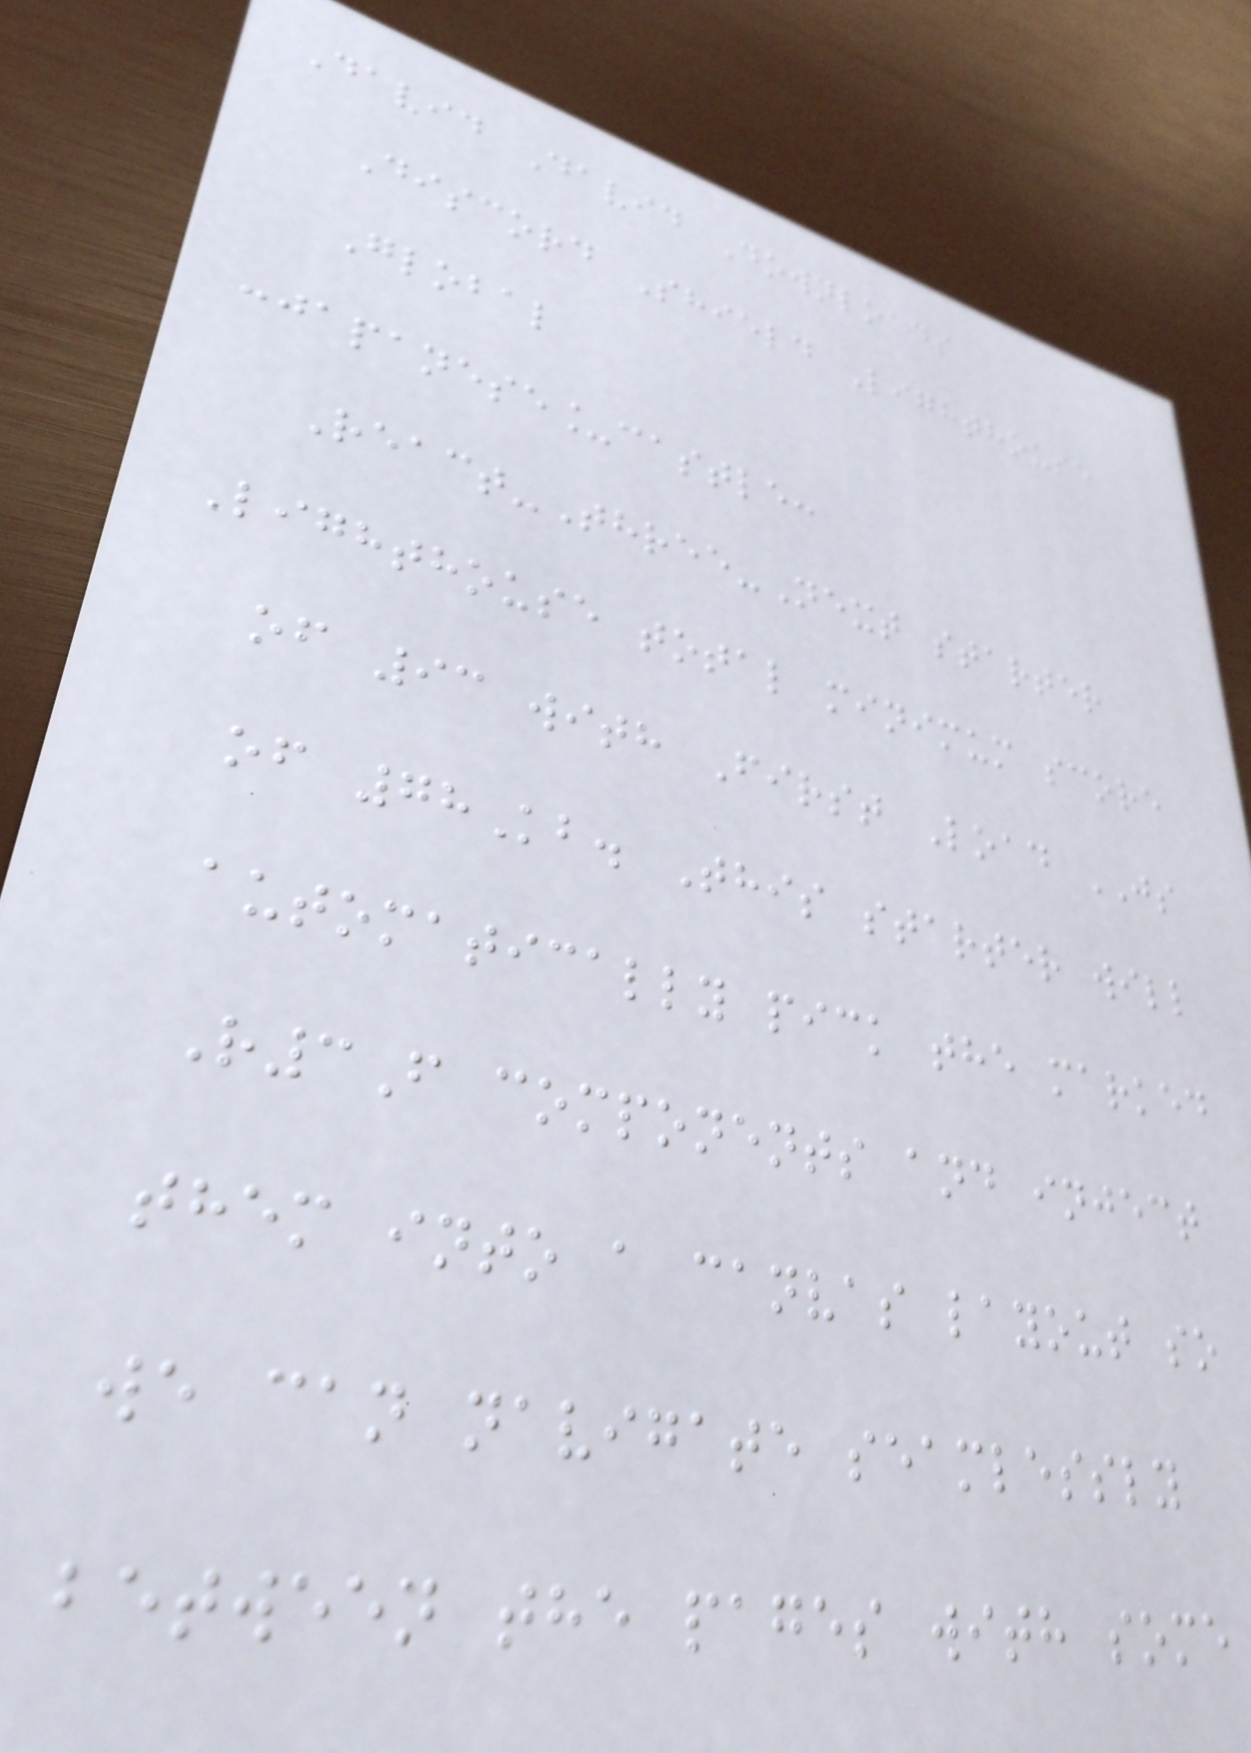David David Downloads
Discord Shield Lighthouse
Global
:japanese_castle:
React-Three-Next starter
Lighthouse total minimum score
of 93 with First Load JS
of 78Kb. This starter will
automatically pick the marked
R3F components and inject
them into a canvas layout so
we can navigate seamlessly
between the pages with some
